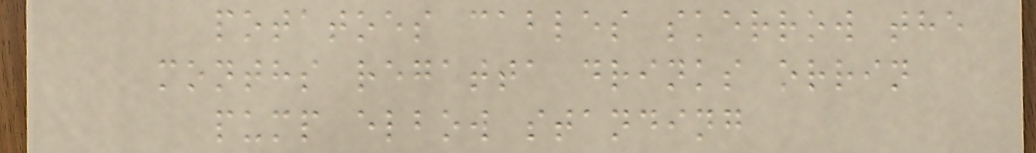potatoes cables skerrow the
months regatta drinks orrin
pump elbow standing
